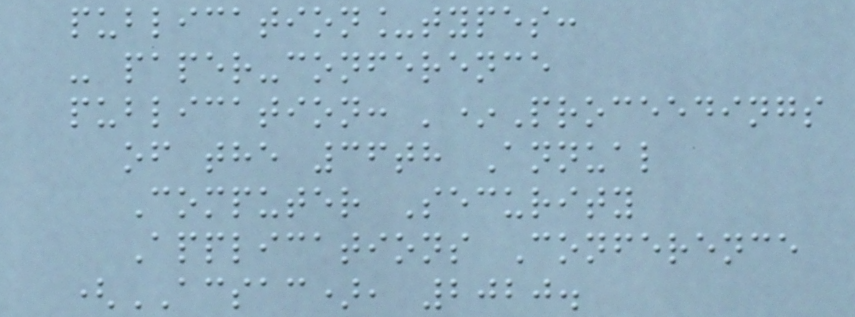publication_types:
- paper-conference
publication: '*Proceedings
of the 36th Annual
Computer Security
Applications Conference
(ACSAC), 2020.
